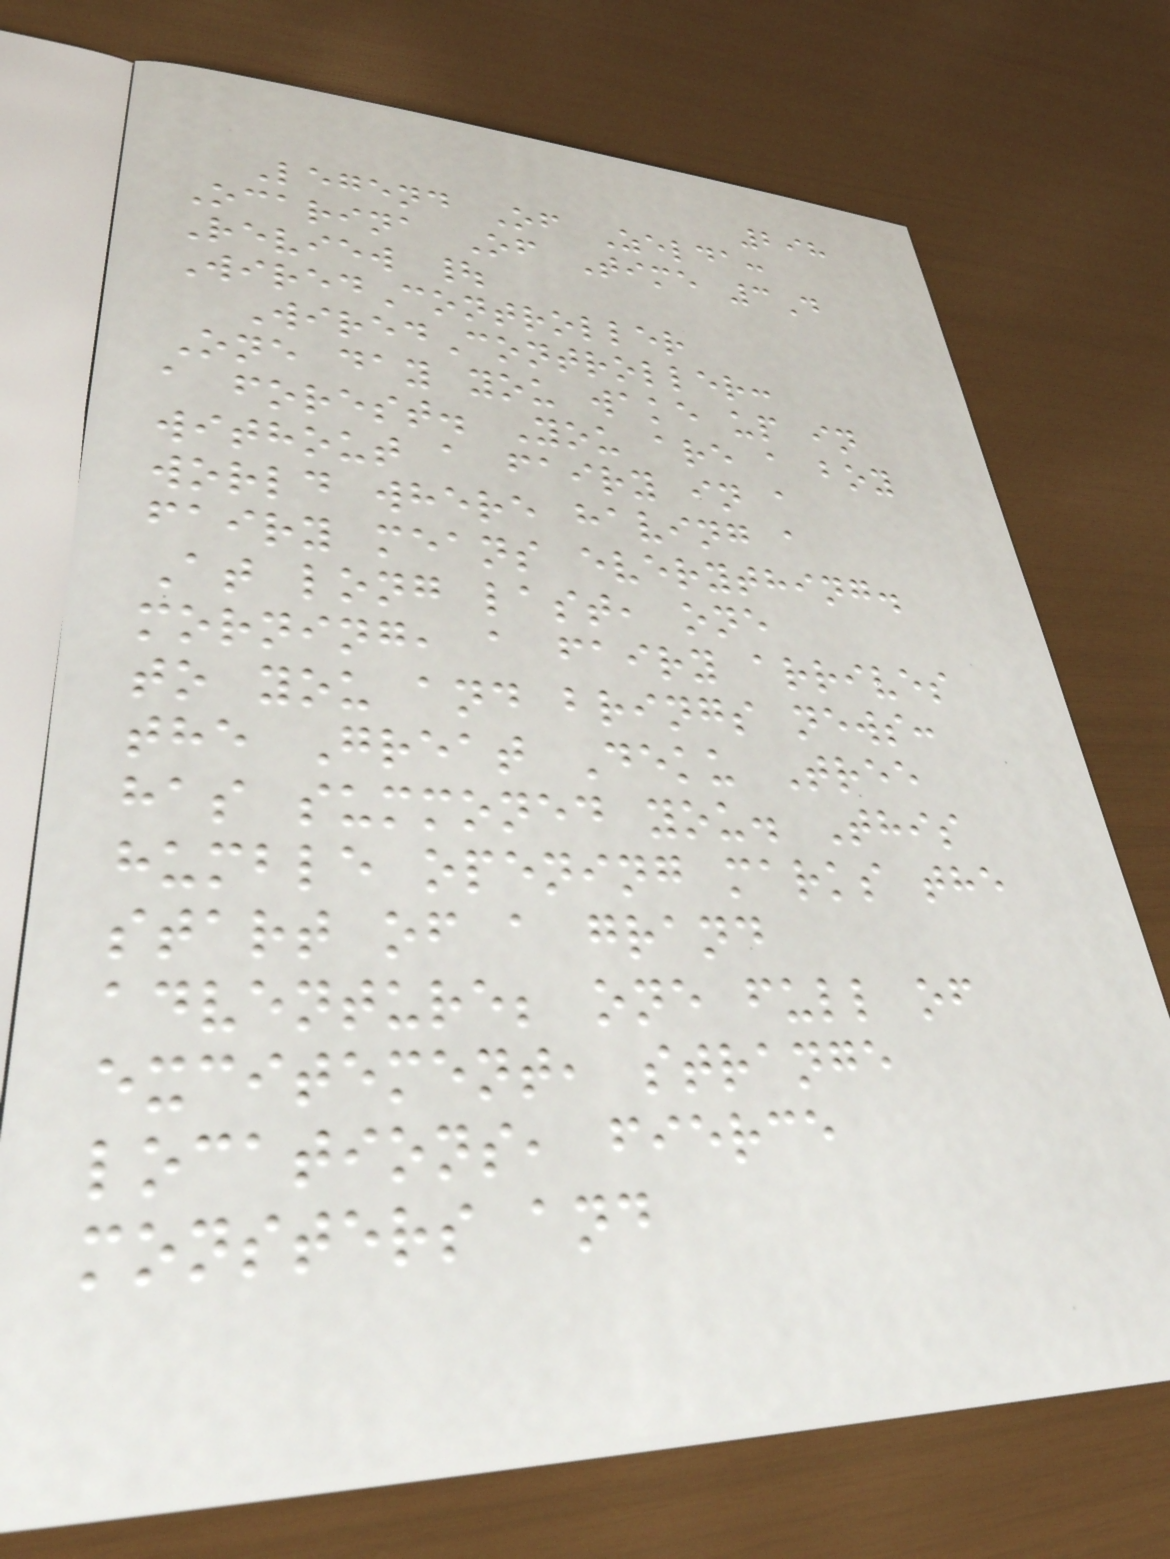298
Legend Of Zelda:
Ocarina Of Time 3D
Review |
WiredController
WiredController:
One day you wake up in
a forest. You are a boy
without a fairy in a
world where having a
fairy means everything.
At long last, one
morning, a fairy arrives
to you and brings news:
the Great Deku Tree
has summoned you. This
humble opening marks the
start of a grand
adventure; one full of
excitement, strange
locations, fierce
monsters and
